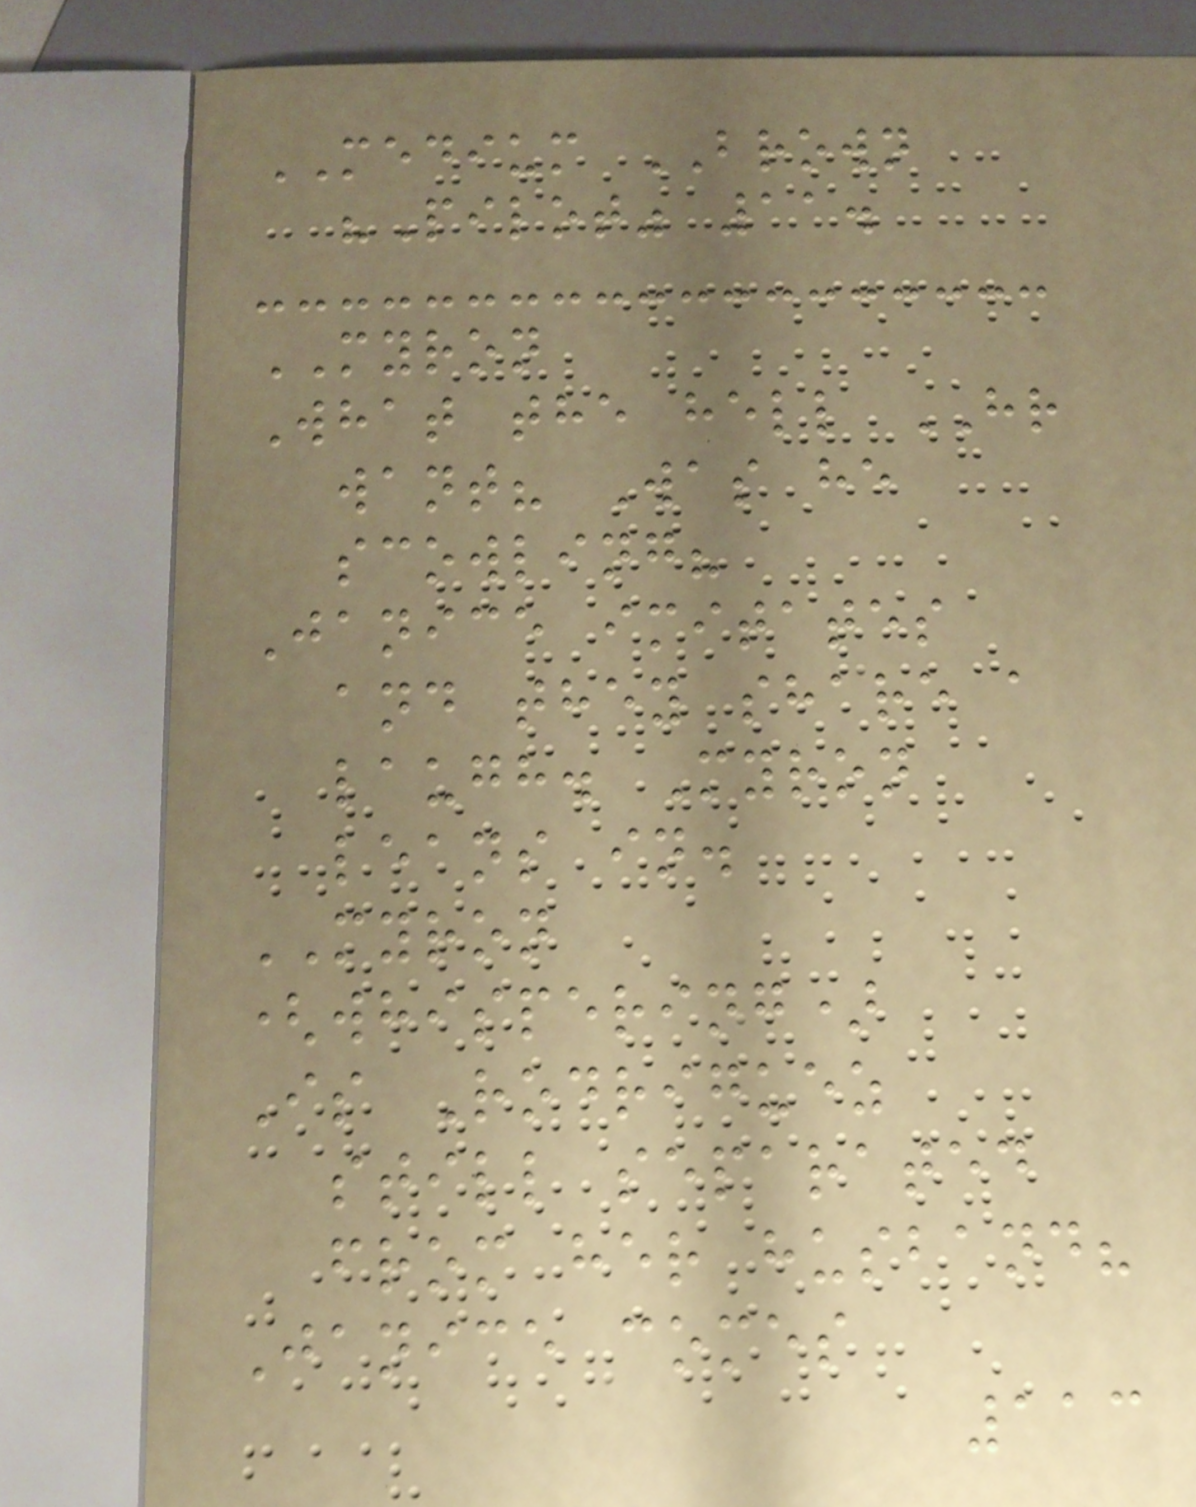MEDIUM BROWN
"Pilot" 11.
MYRON
What the hell HR
want? Was he
scowling?
Janice imitates
and they share a
laugh. Myron
leans in.
MYRON
(whispering)
Is Rodriguez
still separated
from her husband?
Janice comes
113
